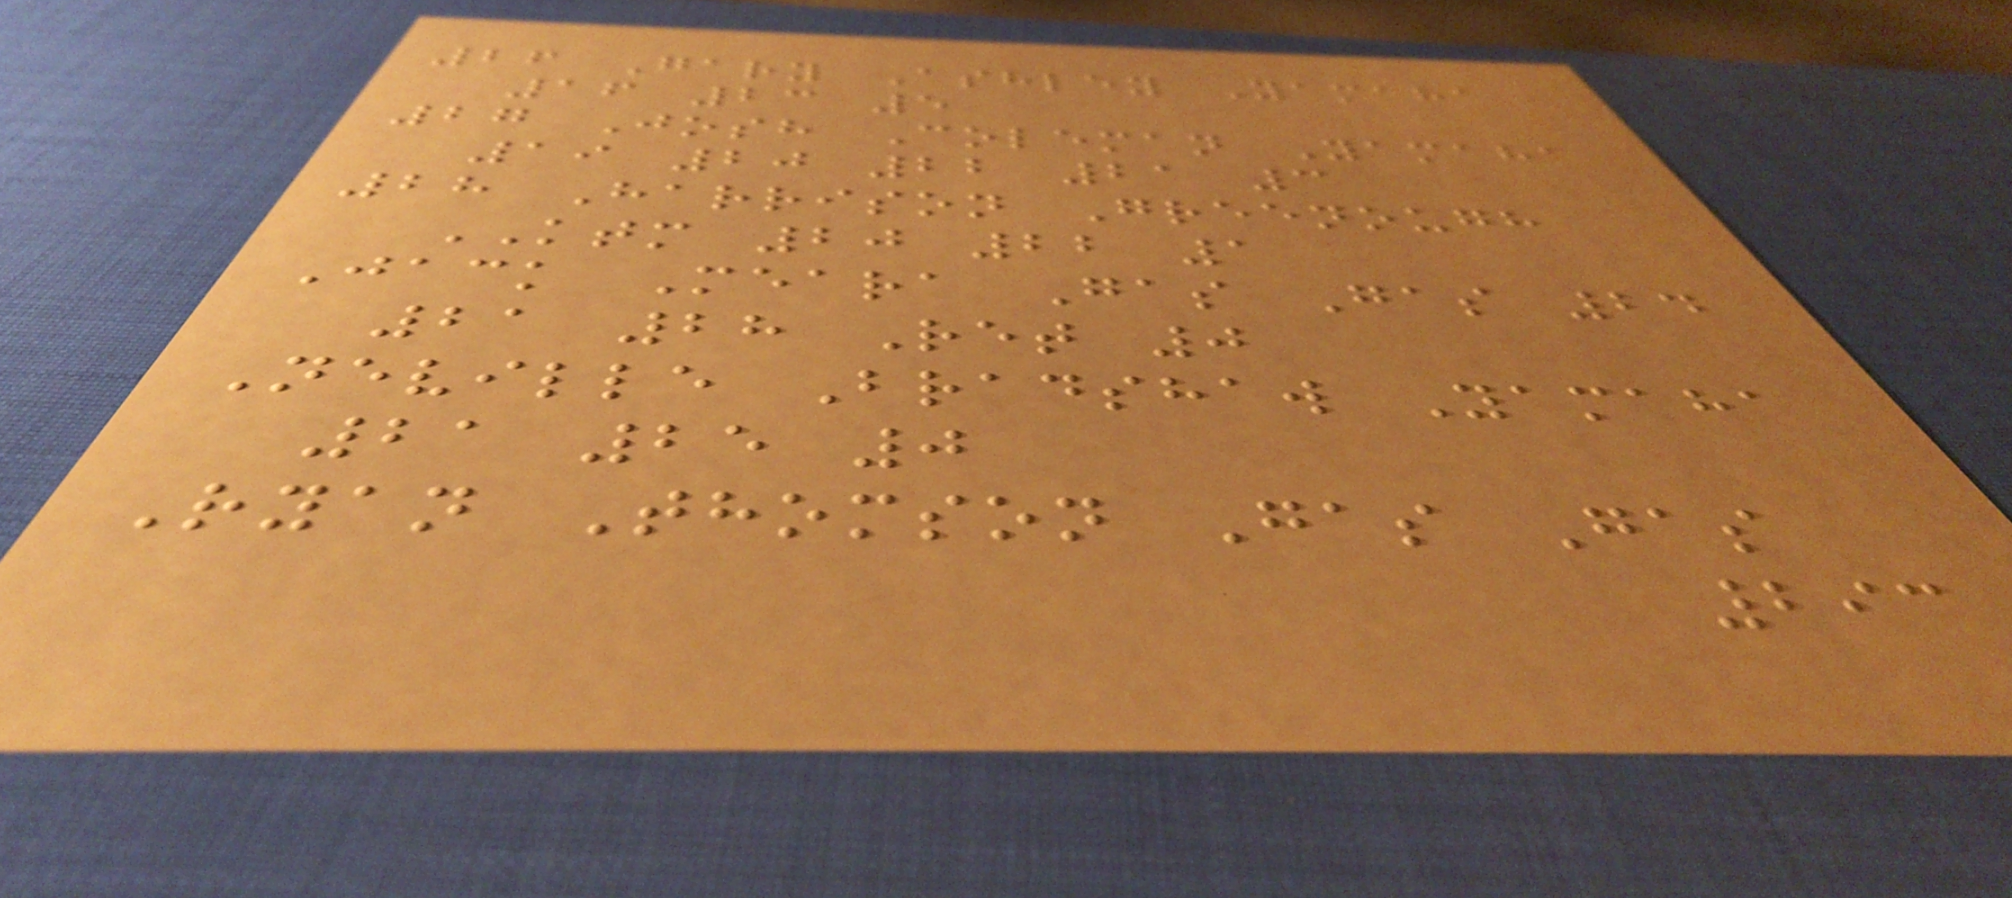26 Gary Ashley Yamaha
16 23 5
27 Josh Coleman Yamaha
19 20 22 21 3
28 Harrison Greenough
KTM 20 22 1
Jack Meara Gas Gas 24
21 28 Ret 0
Neville Bradshaw Yamaha
21 25 0
Ryan Thomson Gas Gas
293
